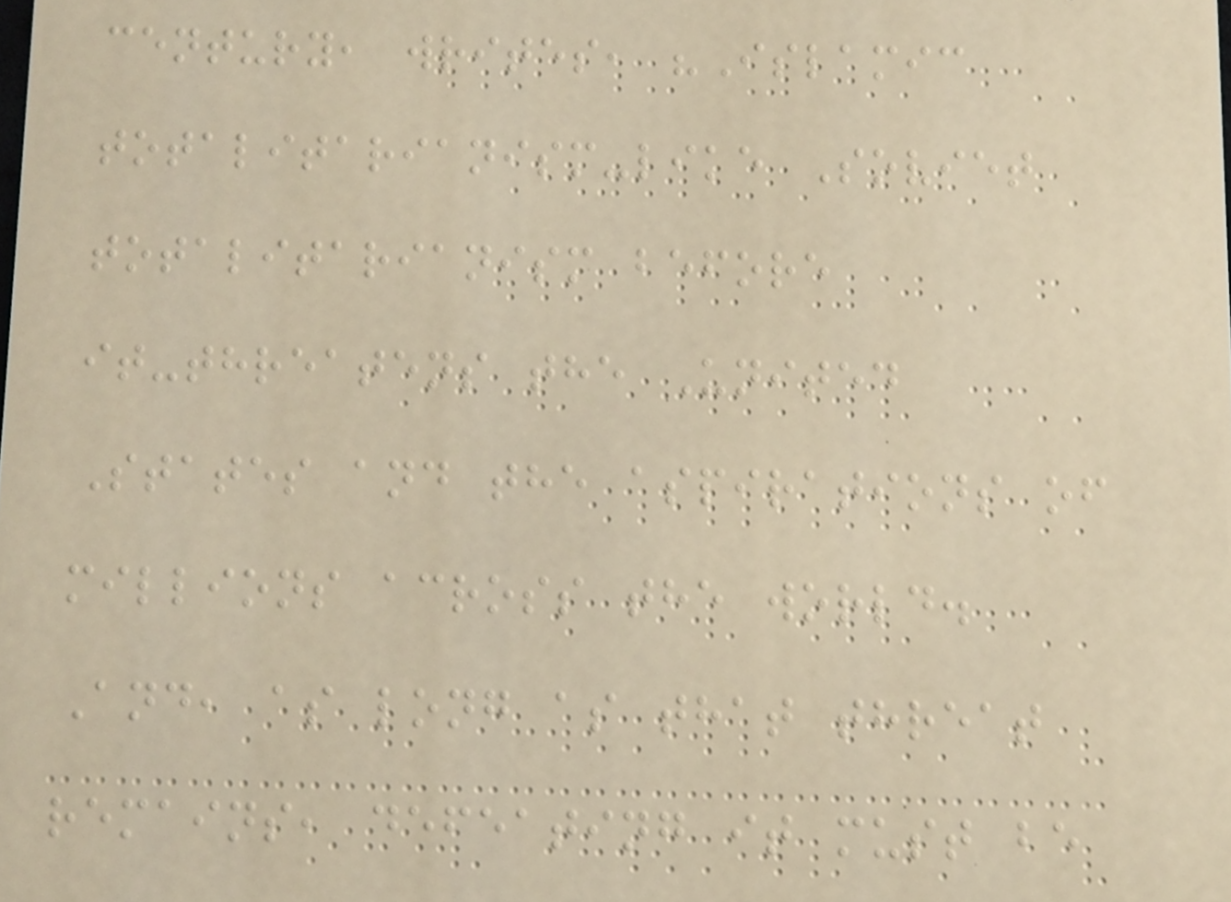century, writes, "Islamic
totalitarianism-like Soviet
totalitarianism before
it-threatens the United
States and the aspirations of
millions across the world.
And, as long as that threat
remains, defeating it must be
